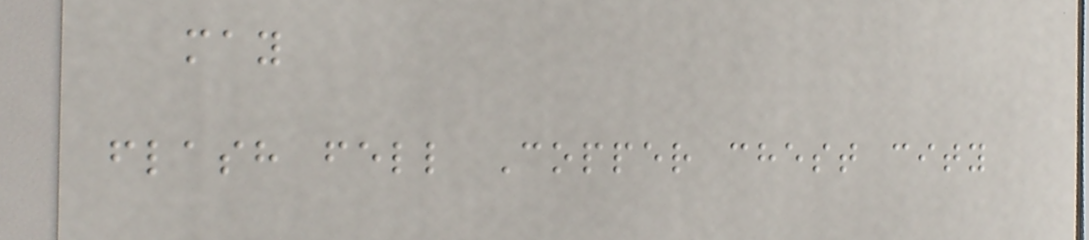may
flash fell Copper chest city
